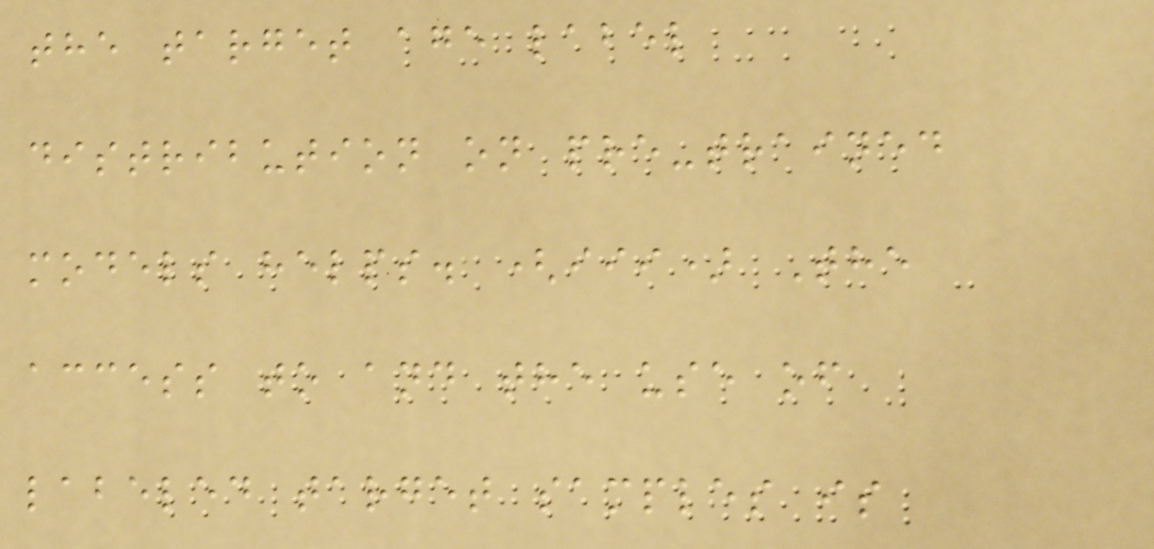the target age label
distribution on pre-trained
models helps. (iii) The
access to and the use of
labeled target samples is
